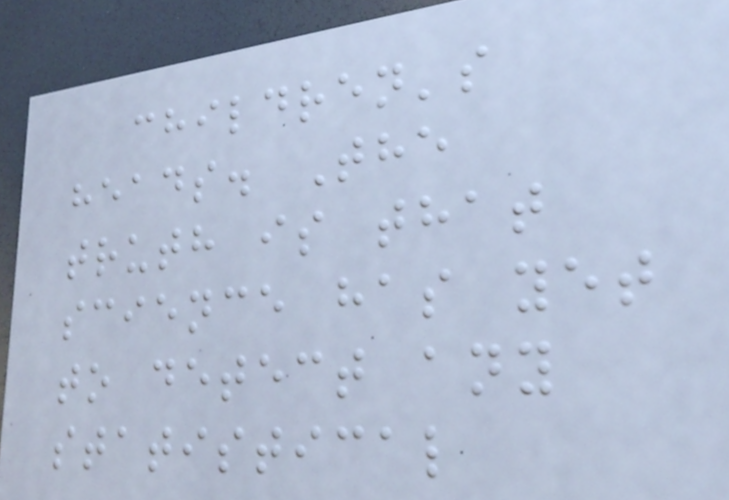children's
heads. The
truth is that
science has yet
to detect any
statistical
